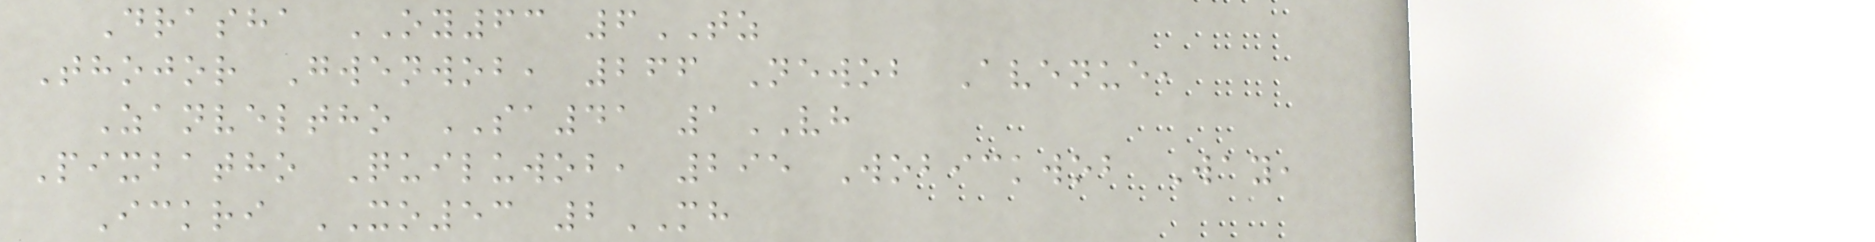Drasha OY63 6TZ
Thojor Gwenwob, 266 Newob Avenue,
Zanveltho SA41 1VH
Pixbatho Quiluwob, 295 Wobickwob Way,
Ickri XO53 2MH
